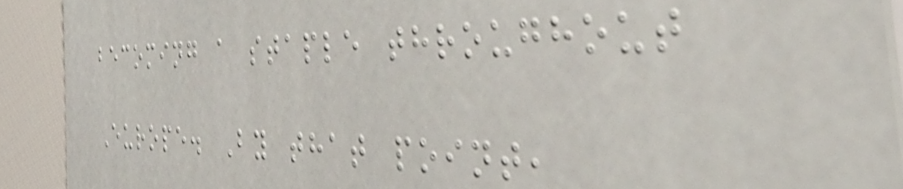becoming a staple throughout
Europe. By that point,
